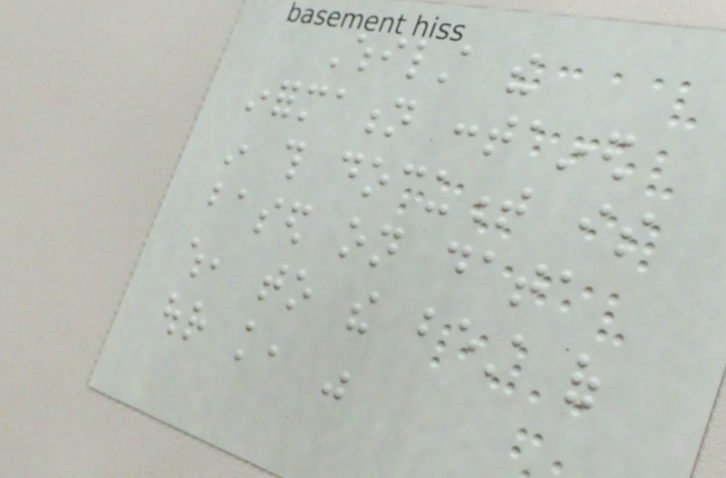Whilst the
information contained
in this document is
based on data
which, to the best of
our knowledge, was
